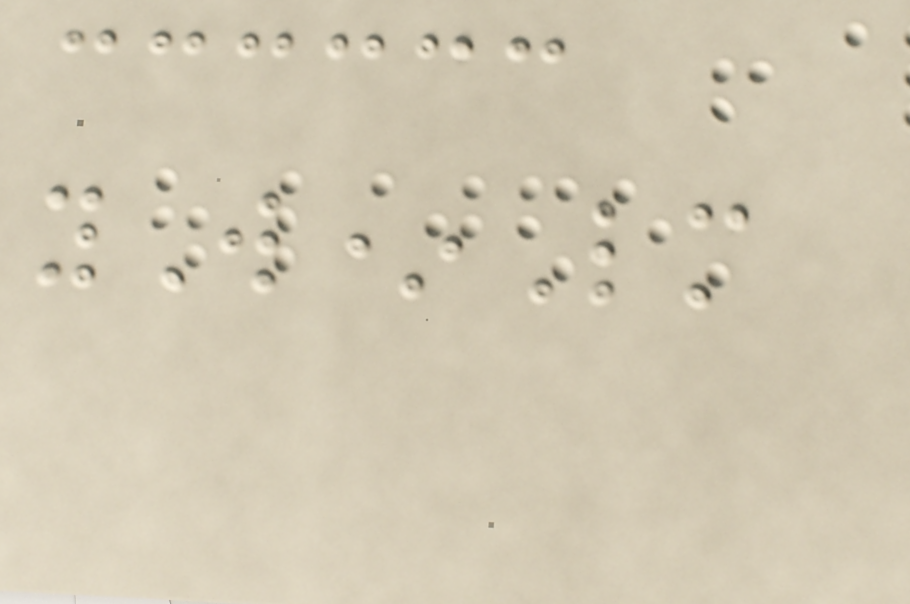yW*Lm
